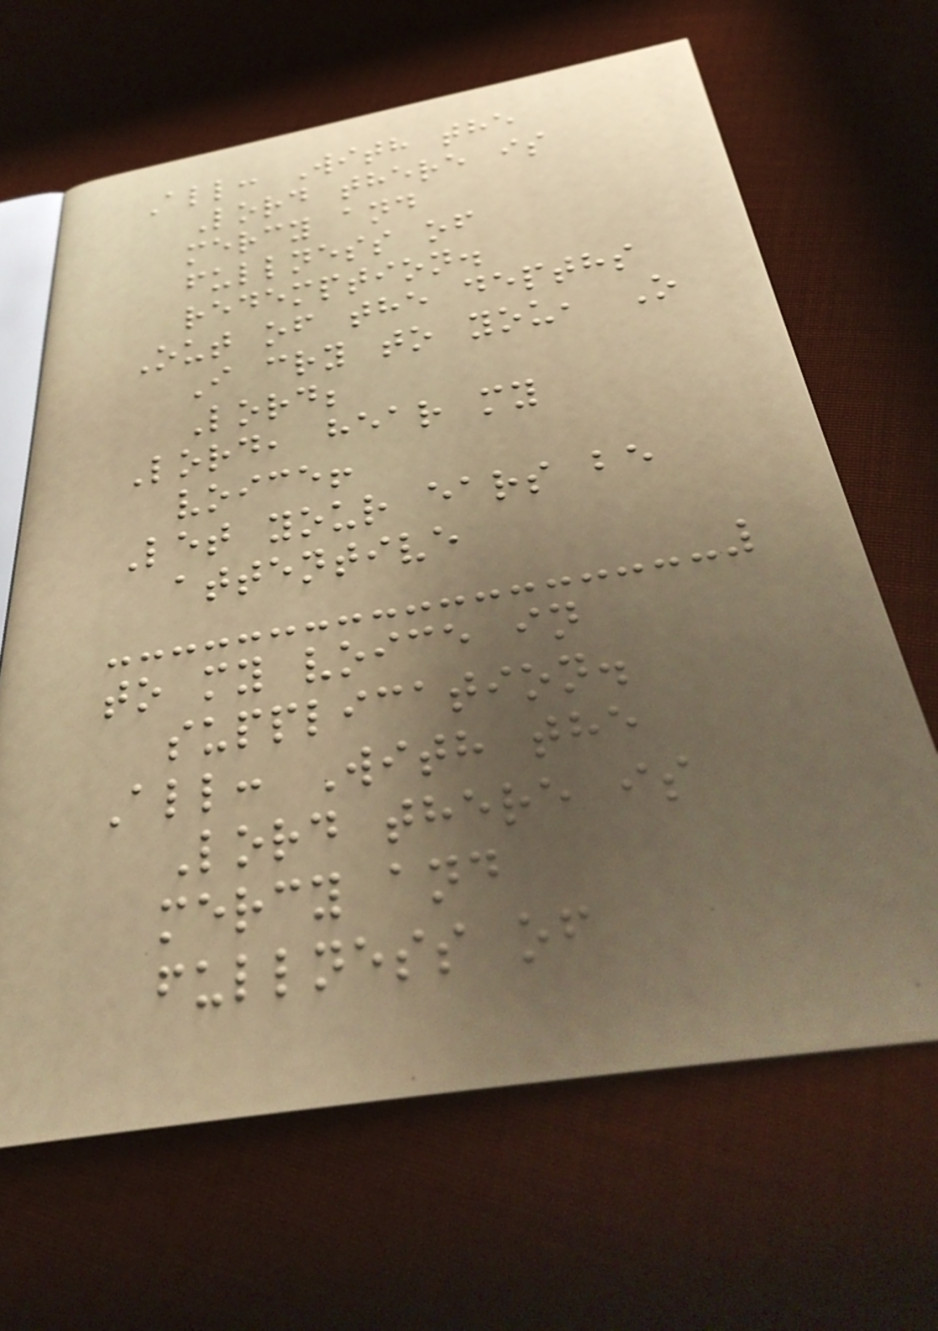All: With the
Lord there is
mercy and
fullness of
redemption.
Out of the depths
I cry to you, O
Lord;
Lord, hear my
voice!
Let your ears be
attentive
to my voice in
supplication.
All: With the
Lord there is
mercy and
fullness of
